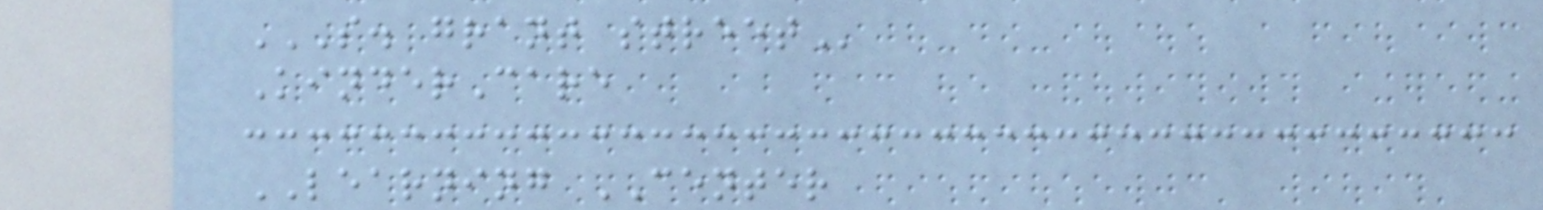S. GRANT STREET
KinderCare
LEARNING CENTER
